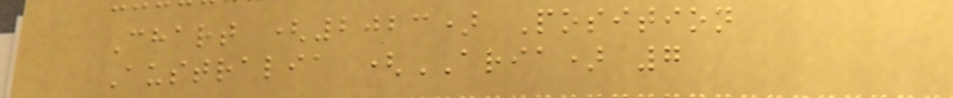Chart (2023) Position
Australia (ARIA) 7
